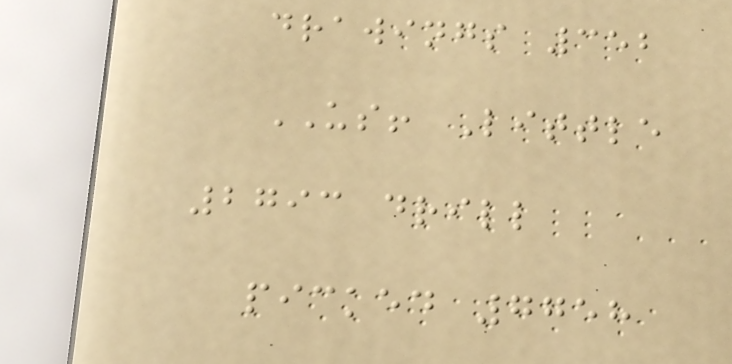drawings 352
US! Little
2793 drill
picked 7758
